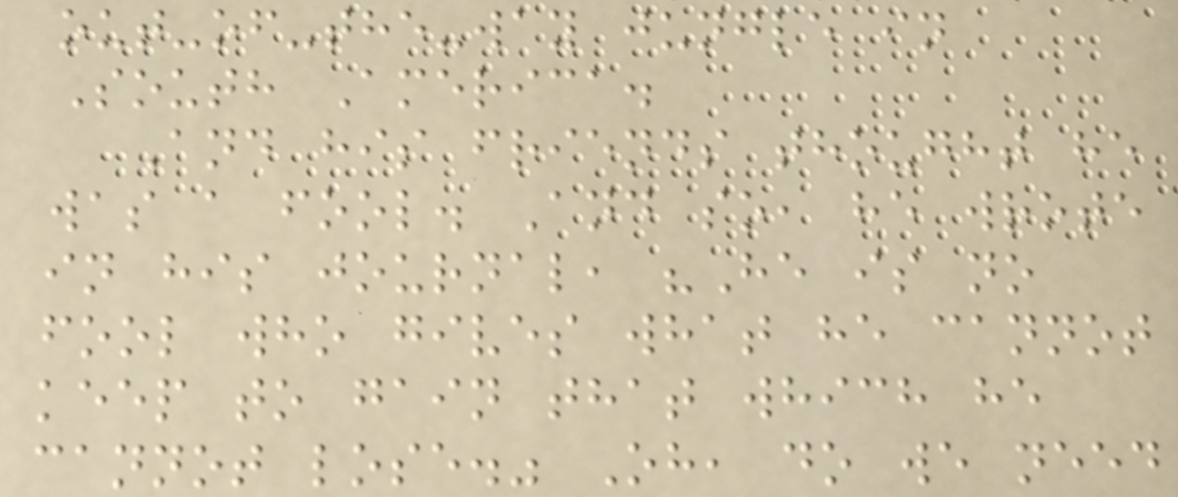out-of-the-way jungle in
South America.
And his friends thought he
was a fool. And so, he wrote
in his journal, "He is no
fool who gives what he cannot
keep to gain that which he
cannot lose." Oh, do we need
